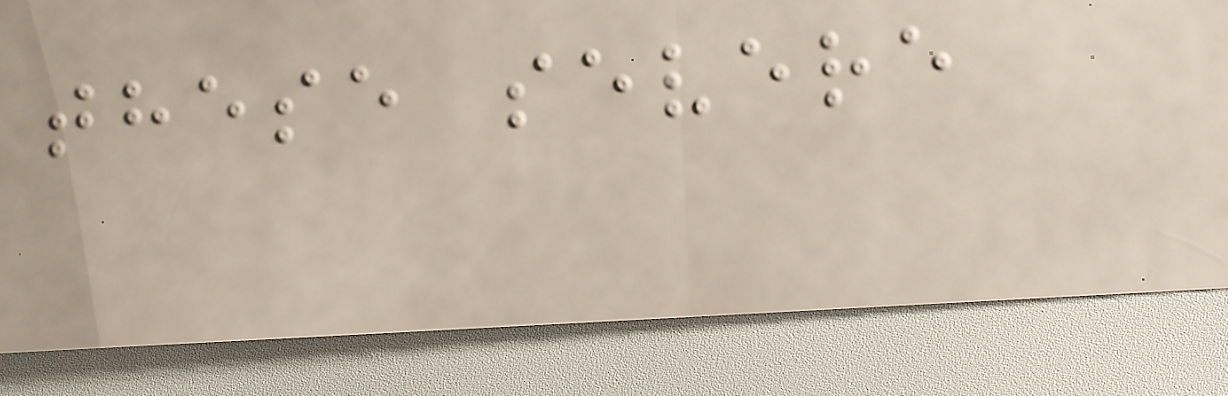these severe
